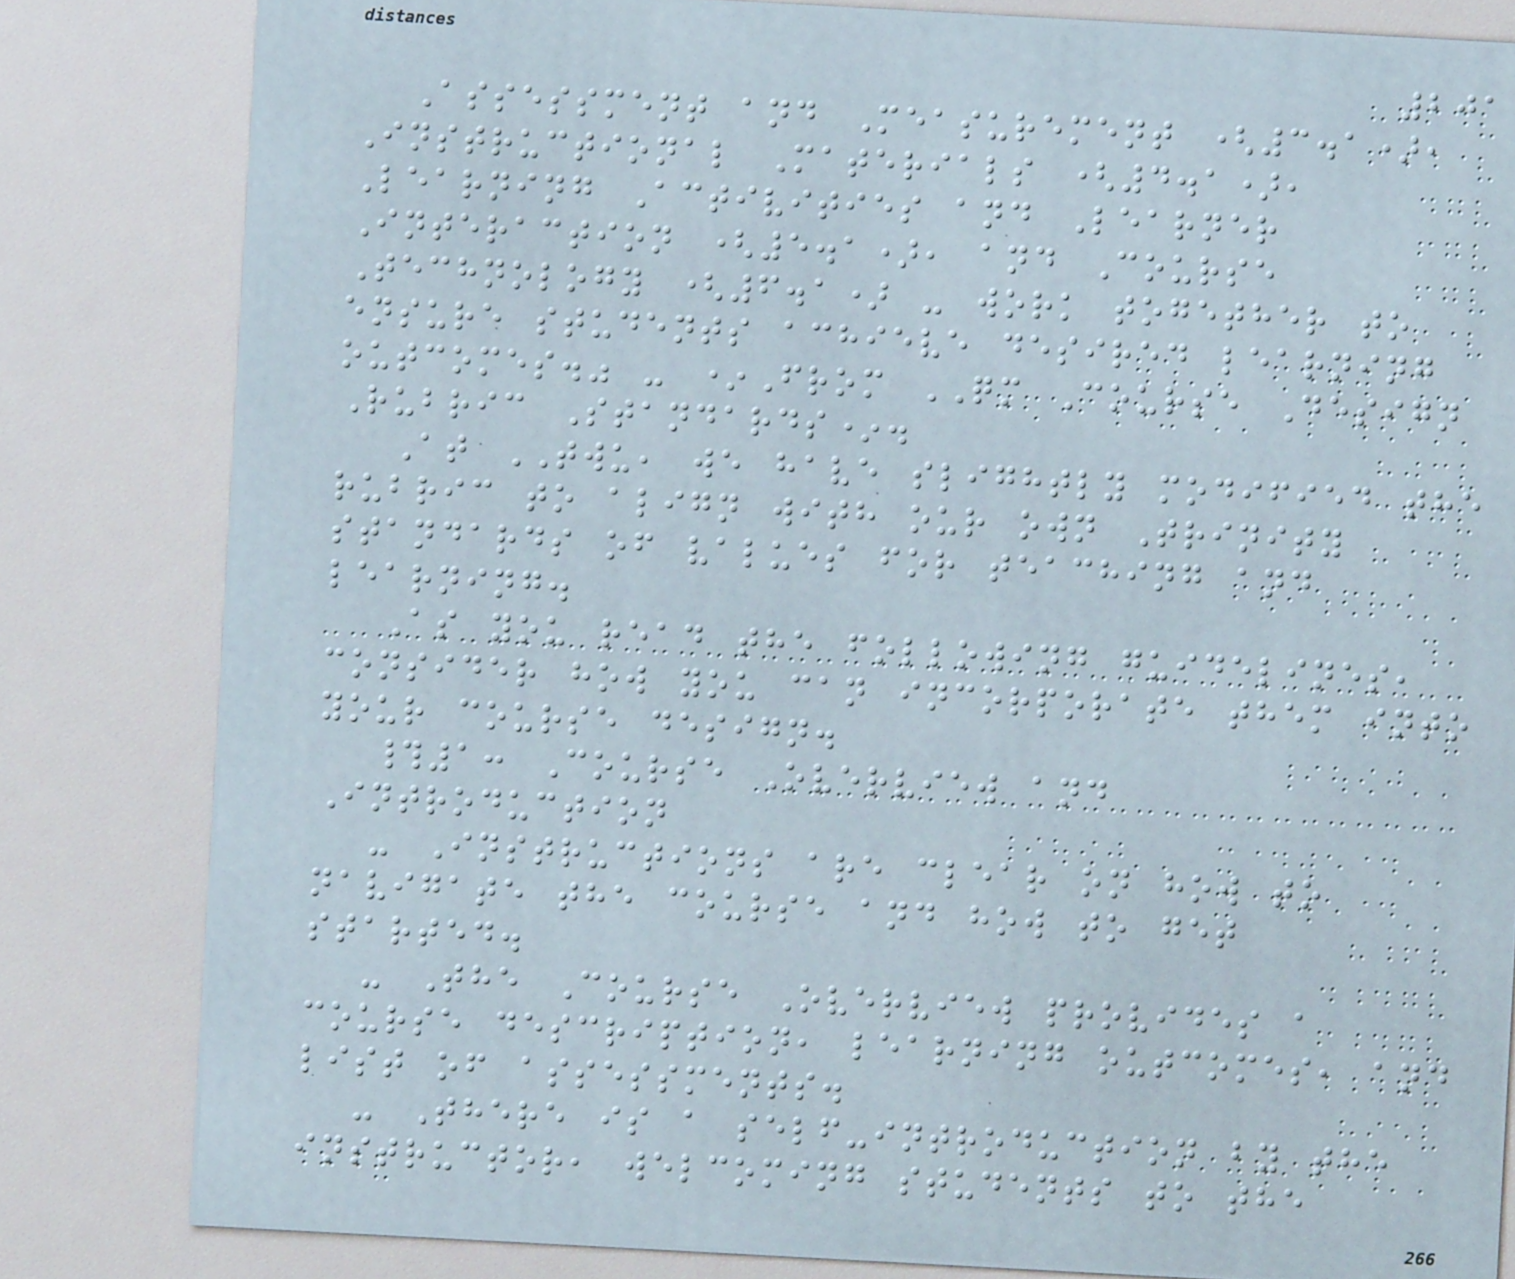201
Assessment and Measurement (3.1),
Instructional Materials (4.1),
Learning Activities and Learner
Interaction (5.1), and Course
Technology (6.1) - work together to
ensure students achieve desired learning
outcomes." - *From QM Course Design
Rubric Standards*.
At TWU, we have slightly modified the
rubric to align with our own Trinity
standards of values for teaching and
learning.
As you read the following guidelines,
consider how you can incorporate them into
your course design.
#1: Course Overview and
Introduction
- Instructions are clear on how to
navigate the course and how to get
started.
- The Course Overview provides a
course description, learning outcomes, and
list of assessments.
- There is a self-introduction by the
instructor, welcoming students to the
